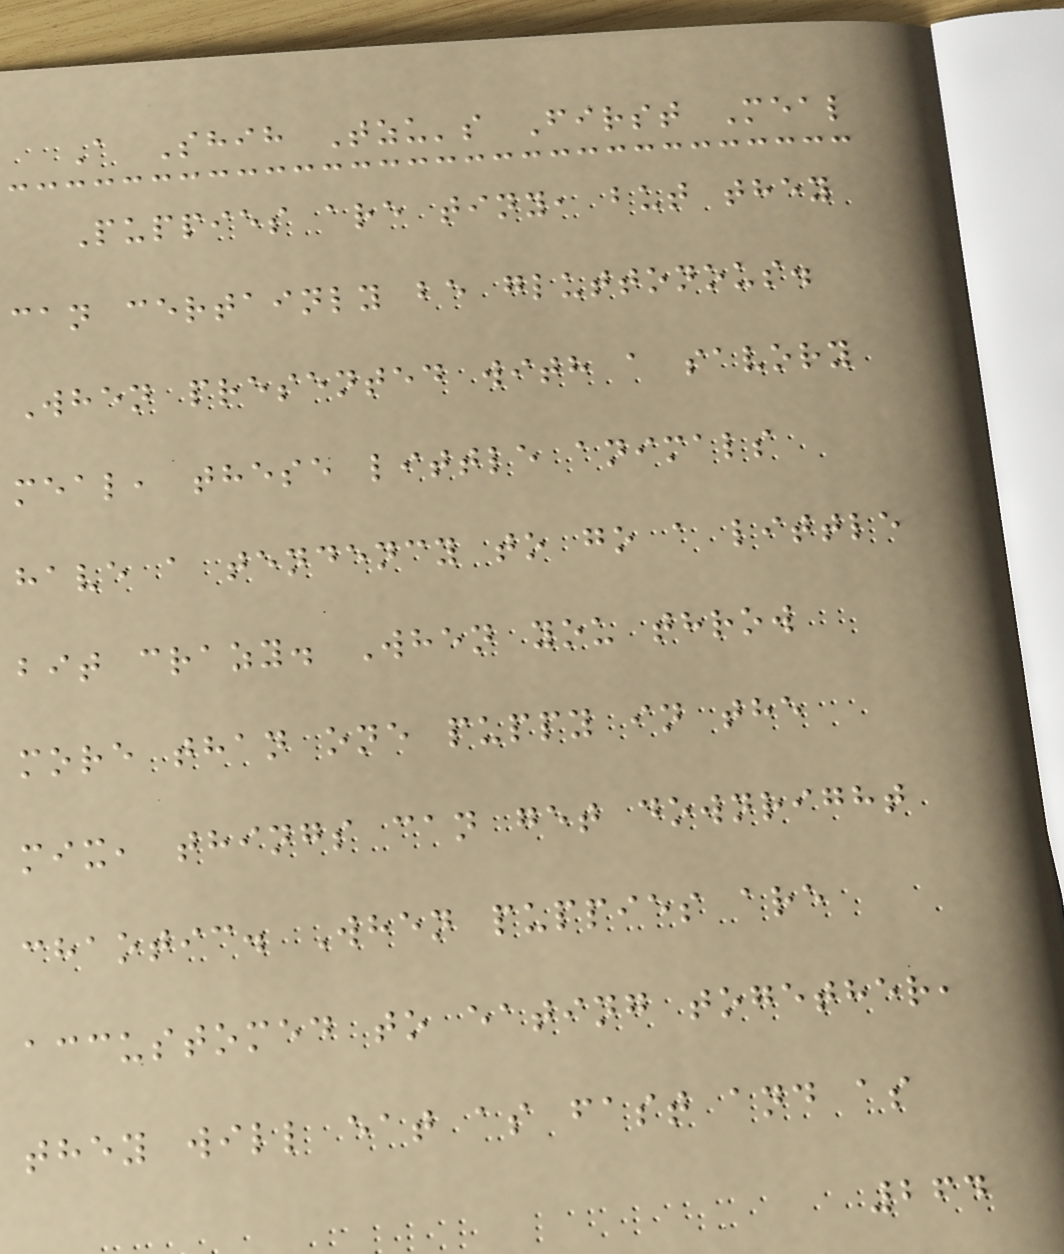A Shih Tzu's First Meal
Puppies are tiny, but they
can certainly be gluttonous.
When presented with a savory
meal, these little animals
have a tendency to go a little
bit crazy. When you throw
more than one puppy in the
mix, things can get downright
chaotic. When puppies are
accustomed to eating together,
they will eat as fast and as
264
